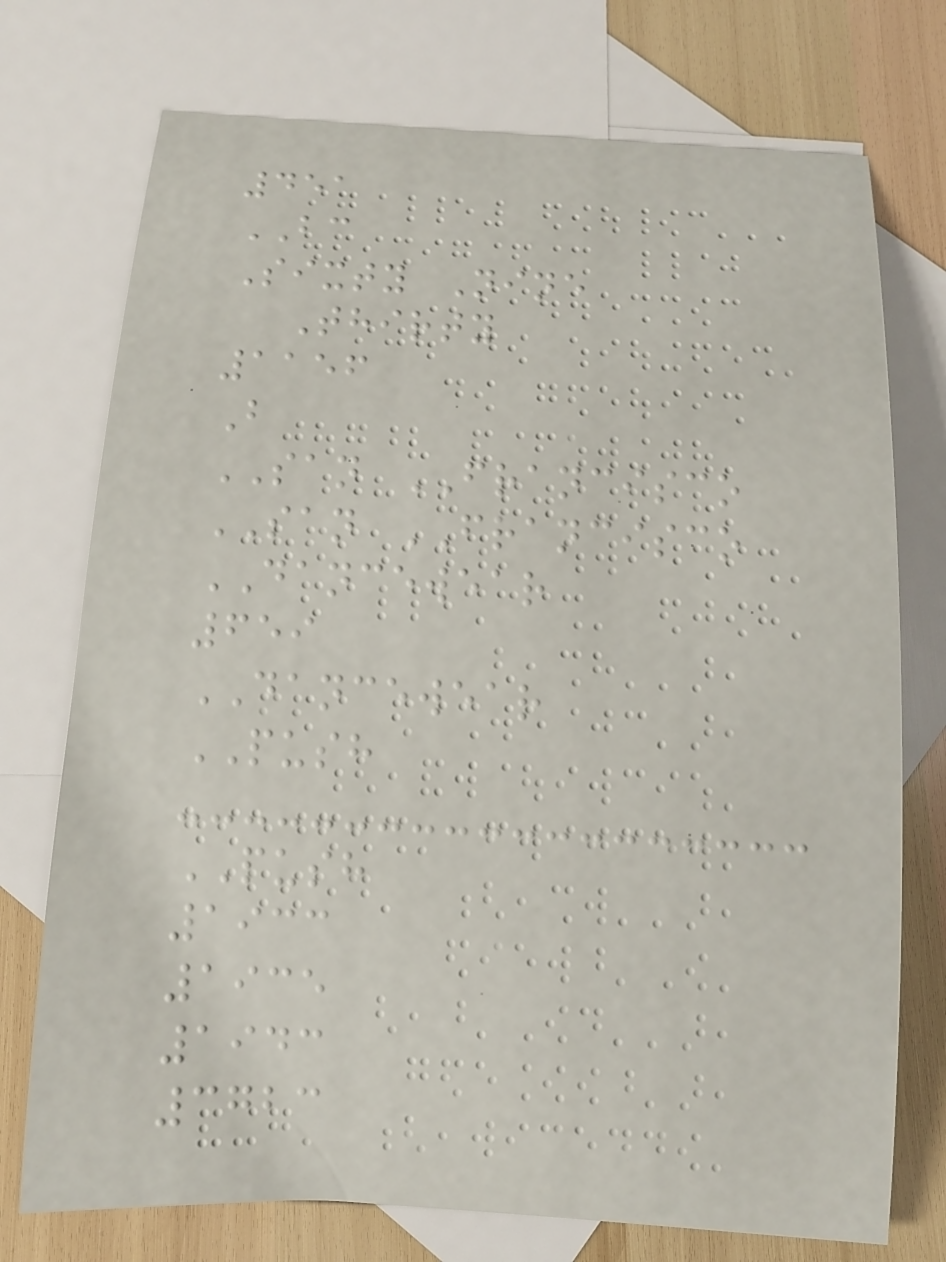451
BC
Sixty Nine
Thirty
1156
B
SAN FRANCISCO
SAN FRANCISCO
DANCEWEAR
659
DANCEWEAR
PUSH
PUSH
1933
1935
1943
3723
